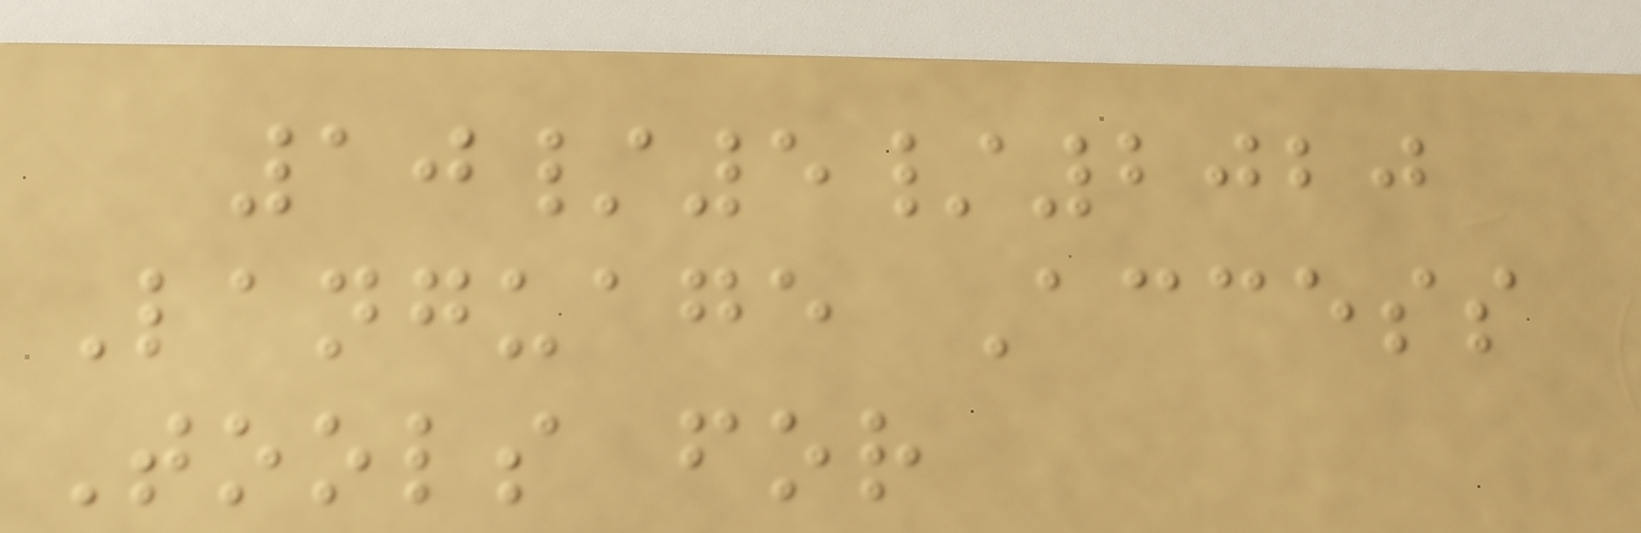10/5/2020
Language Access
Tools for
